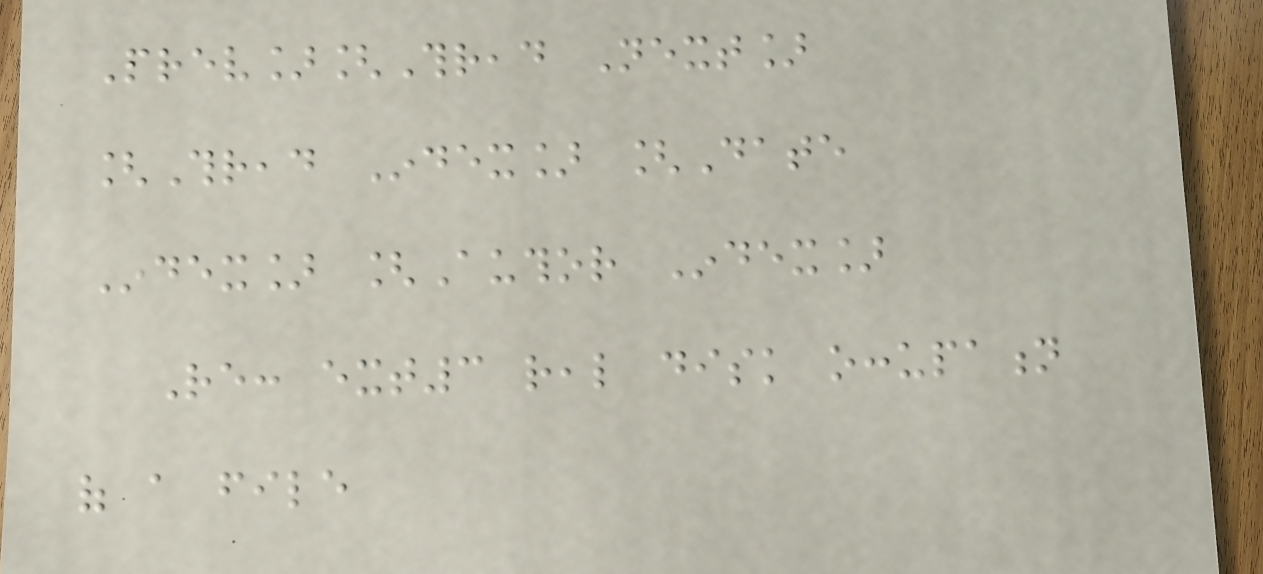Prev][Thread Next]
[Thread Index] [Date
Index] [Author Index]
Re: ext3 real disk occupation
of a file
